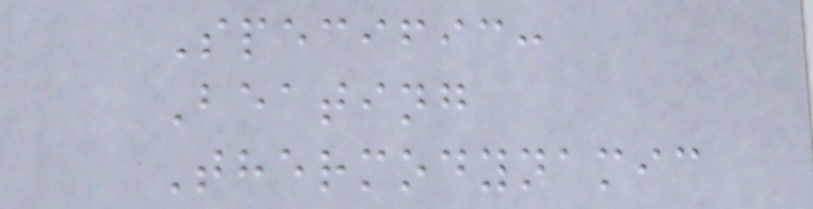Specific:
Beating
Thermodynamic
